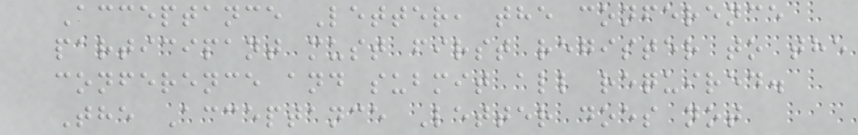Acceptance Letter, the conference
participant must first register to the
conference and submit all required.
The Acceptance Letter does not
